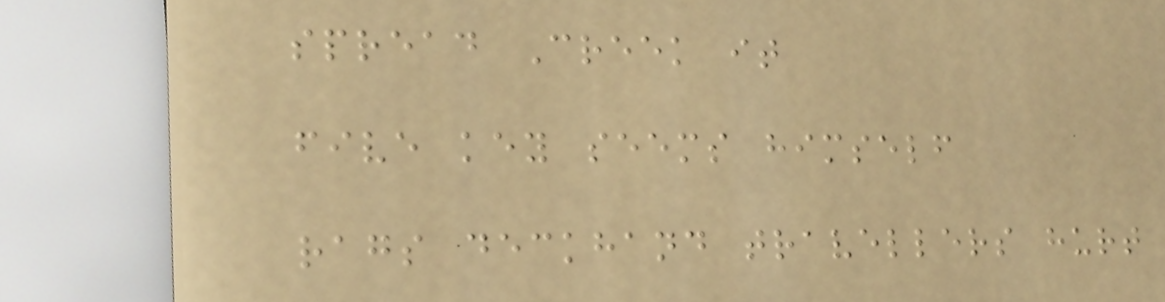spread Creek it
five key seems himself
rags deckhand travellers hurt
